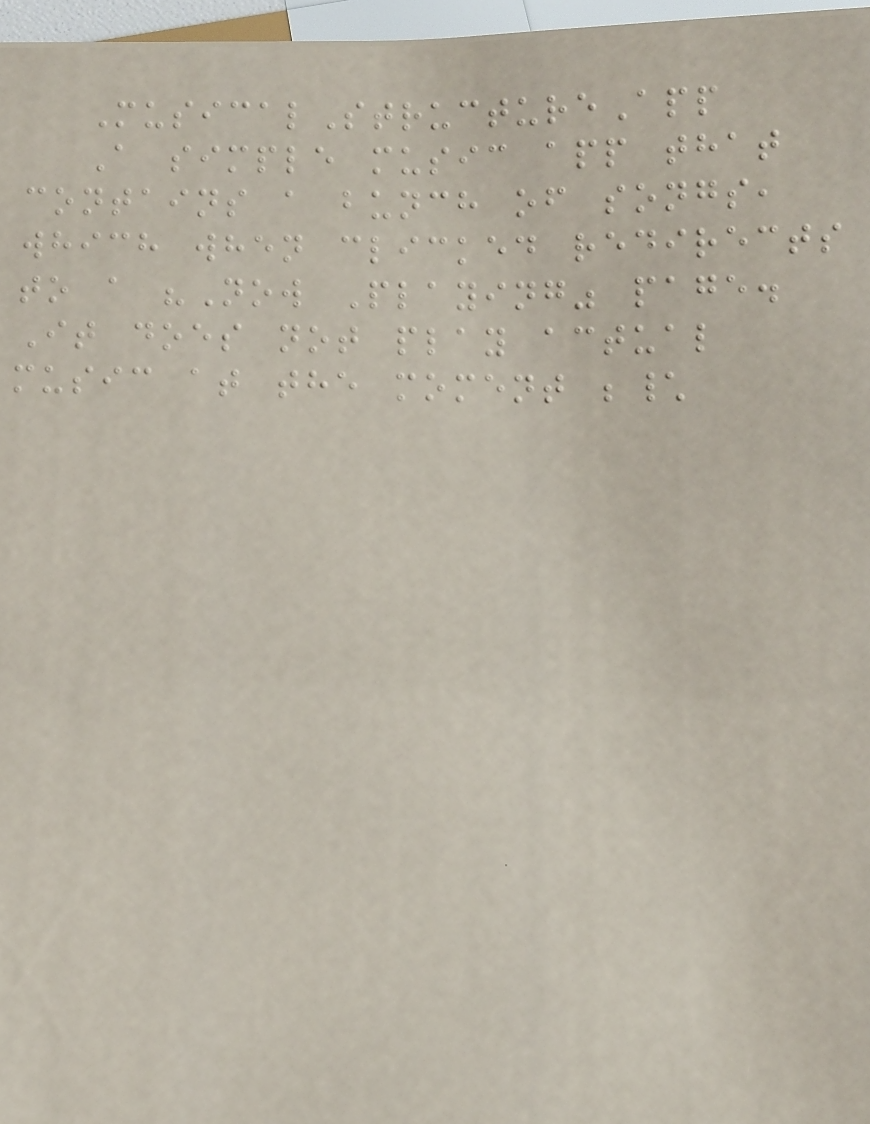MusicalStructureApp
A simple music app that
contains a bunch of songs,
which when clicked redirects
to a "Now Playing" page.
It does not play actual
music at the moment ;\
